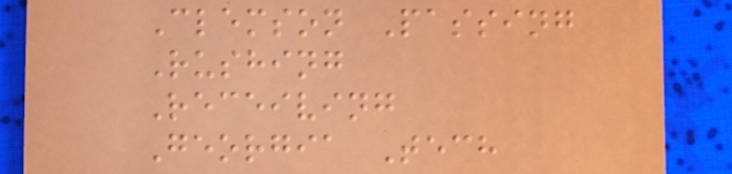Clemson Passing
Rushing
Receiving
Georgia Tech
